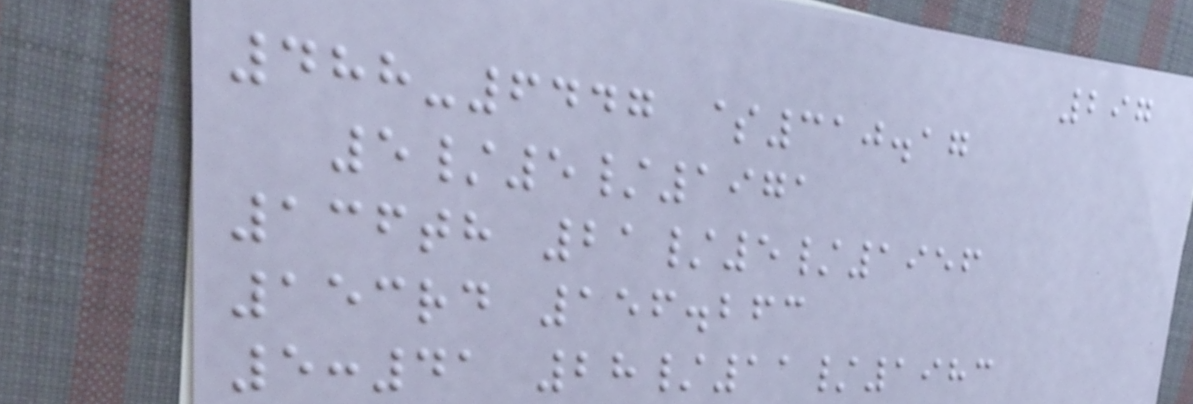297
488-6447 $310.17
5/5/1971
136th 21/5/1956
153rd 156.263
5:41 28/11/1983
